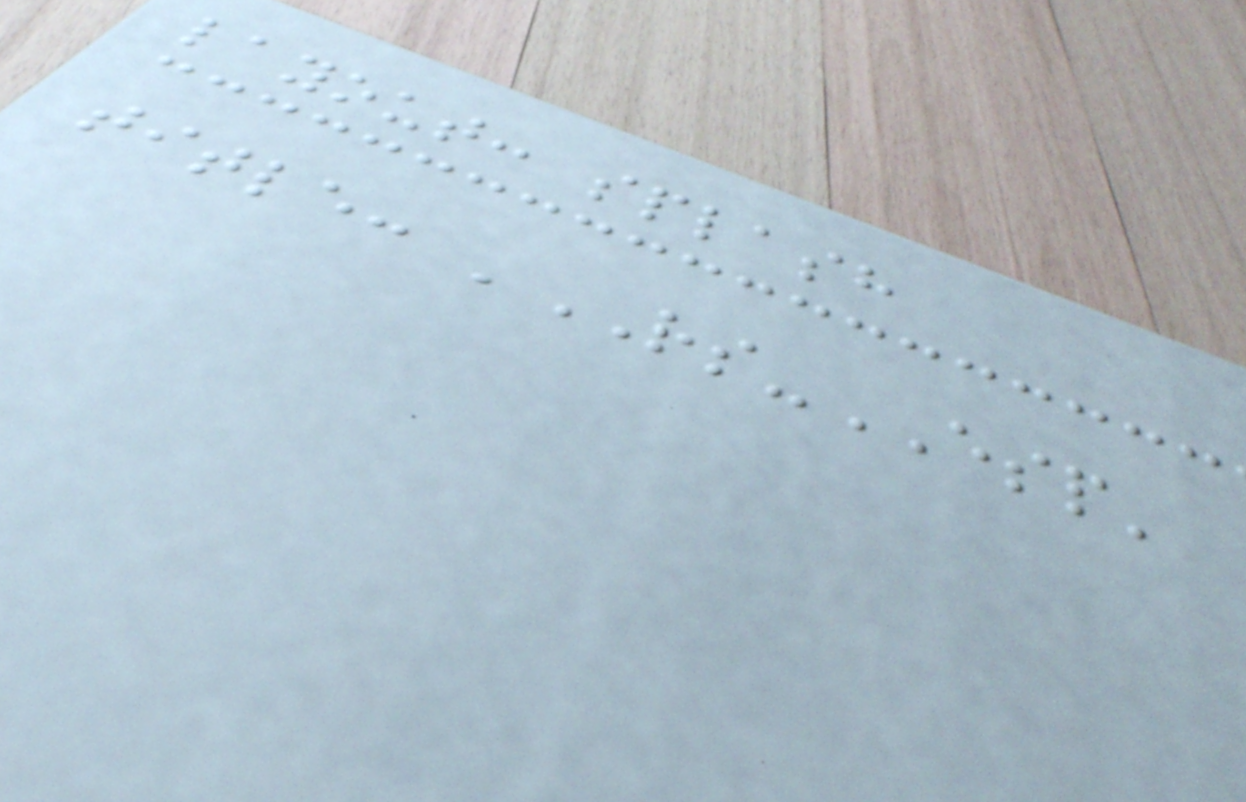layout: splash
title: 'RS-ESP'
